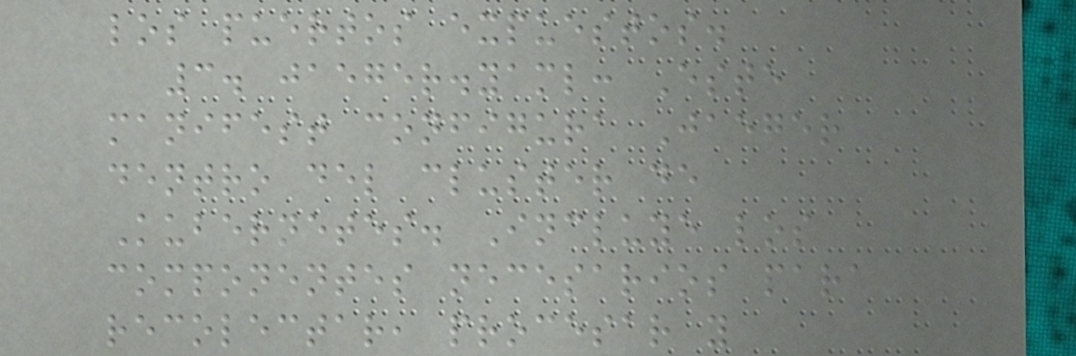los puertos expuestos.
3. jaeger.yaml: Este
manifest configura Jaeger
dentro del cluster de
Kubernetes. Incluye los
componentes necesarios para
recolectar, procesar y
